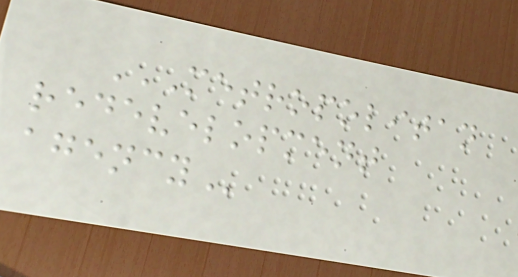METROPOLITAN
REDEVELOPMENT
AGENCY
